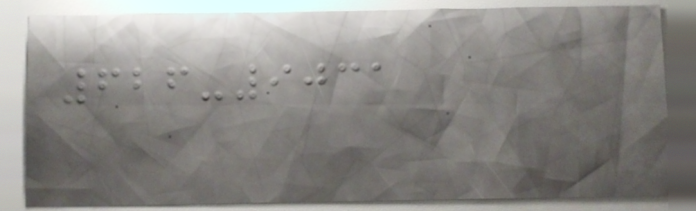626-9031
